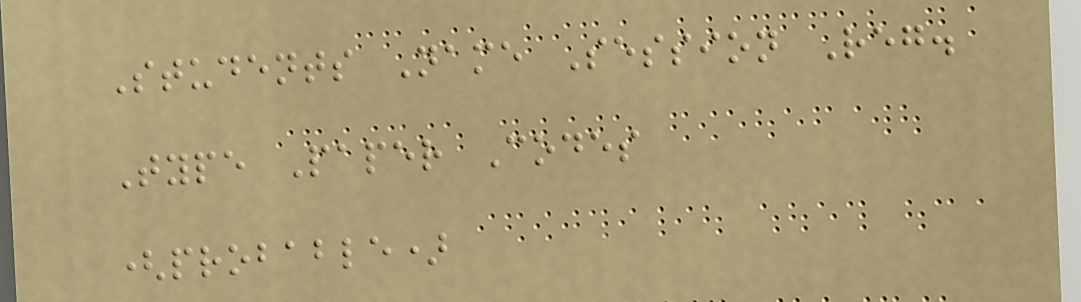Students Name Session Reg.
Type Paper Codes
(probable)
